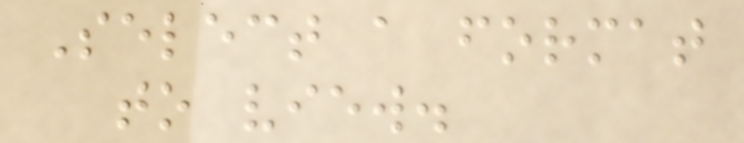Select a format
to view.
